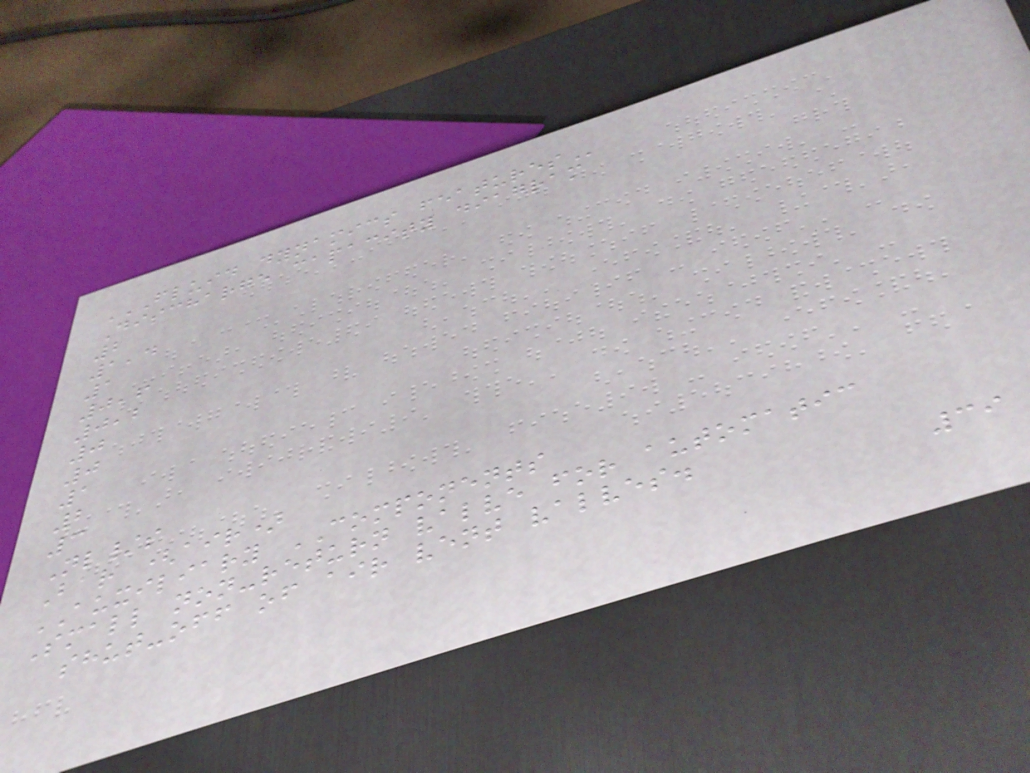FLUID DYNAMICS FEATURES
Discharge capacity diagram
2
1,4
1
0,6
0,2
0
0
1
2
3
Nl/s
Bar (air)
AUXILIARY COMPONENTS
Small non-return valve for automatic
shut-off of air vent valves.
39
